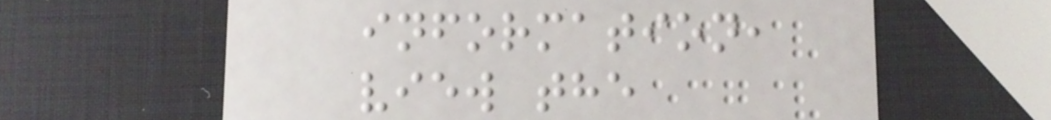information,
view the
